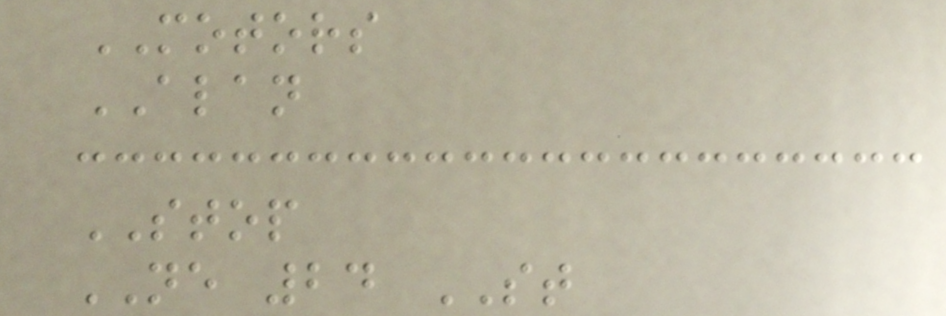MOTORS
ALAN
STOP
NE 24 ST
